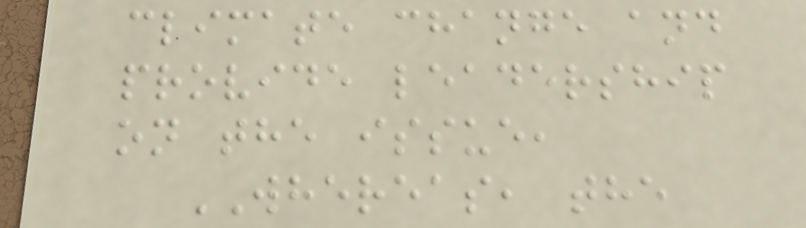climate change and
provide leadership
on the issue,
WHEREAS, the
